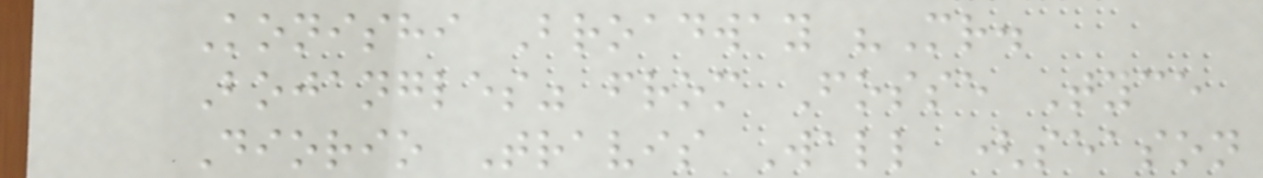Konishi Broadway "Mr.
Bojangles" from Fosse Tyce
Diorio Travis Wall (season
